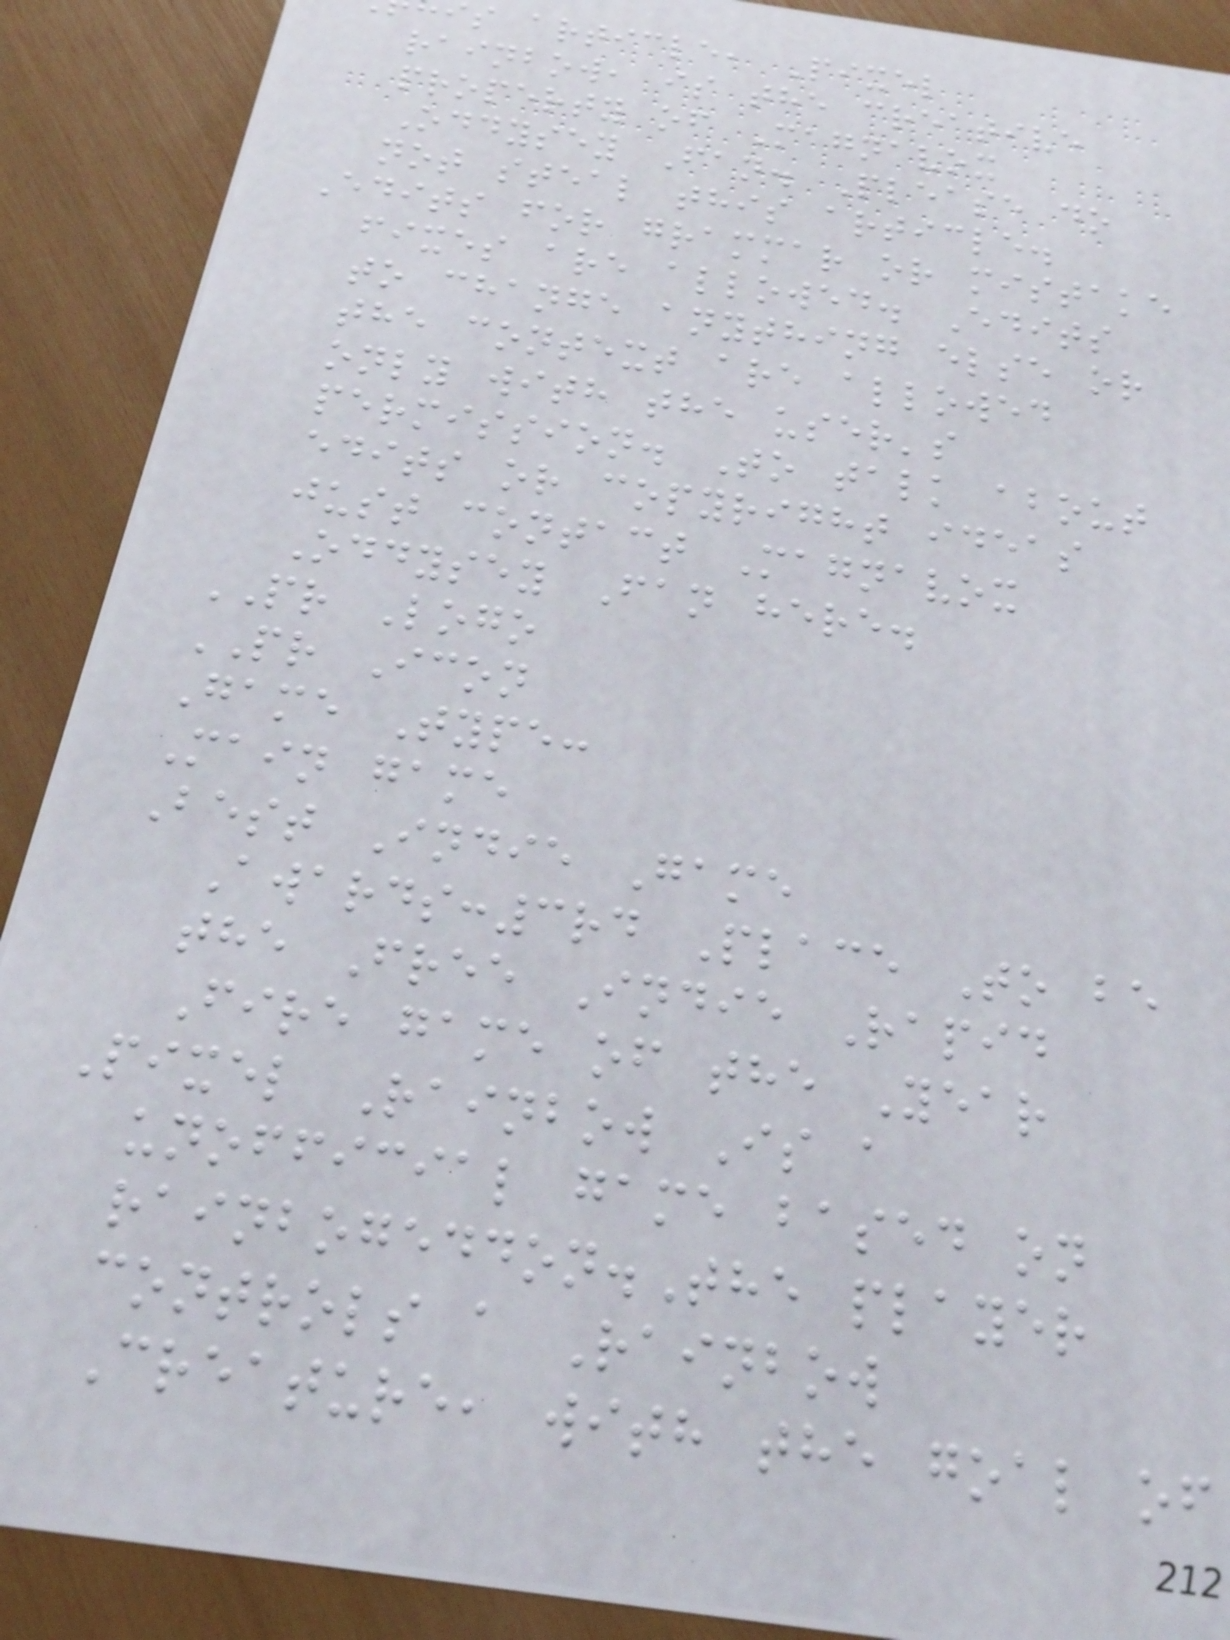s article, Pixel
rainbow, is the creative
property of Magnavox
Oddysey Fan. Please do
not steal this article.
Edits for grammar or mistake
fixes are allowed. Edits
to change anything else or
the context are allowed
only with the user's
permission. To talk about
edits or copyright ideas
just contact Magnavox
Oddysey Fan here.
PR Logo
PR Icon
Game Type:
Main game
Best Indie Game
Awards:3rd Place To be
the Free Indie Rapid
Fire game of the Year
Pixel Rainbow Is a
unofficial game based on
rainbogeddon.The player
controls a Rainbow
Creature, with the goal of
